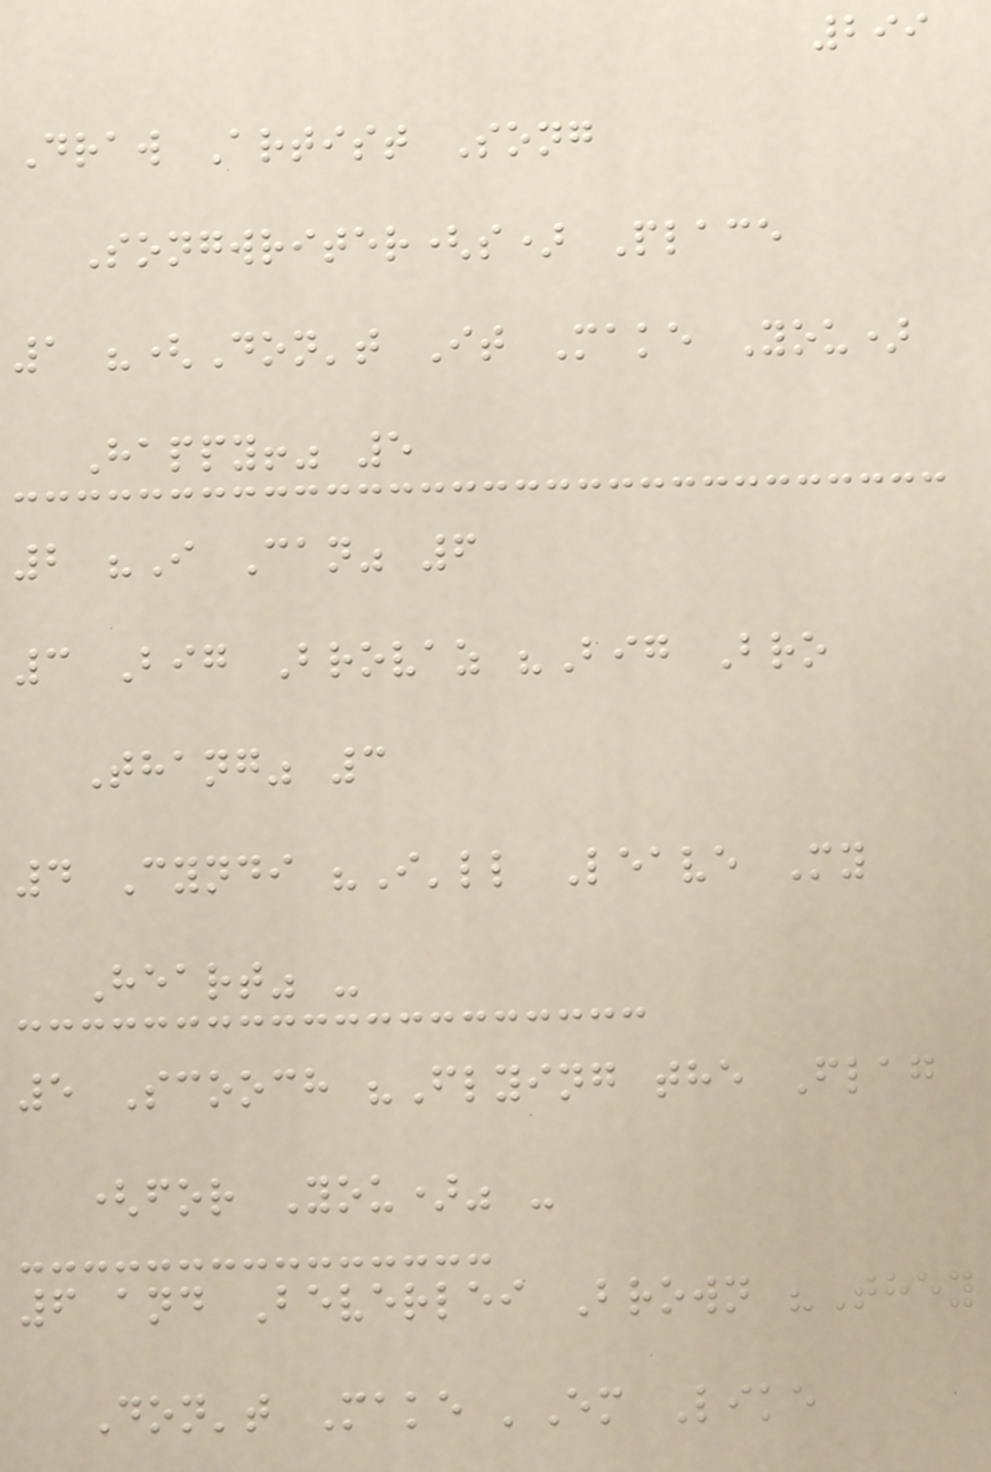299
Draw Artist Song
Songwriter(s) Place
1 "(Don't It Make You)
Happy!" 5
2 "I Can" 6
3 Big Brovaz "Big Bro
Thang" 3
4 Cyndi "I'll Leave My
Heart" -
5 Scooch "Flying the Flag
(for You)" -
6 and Beverlei Brown "They
Don't Make 'Em Like
